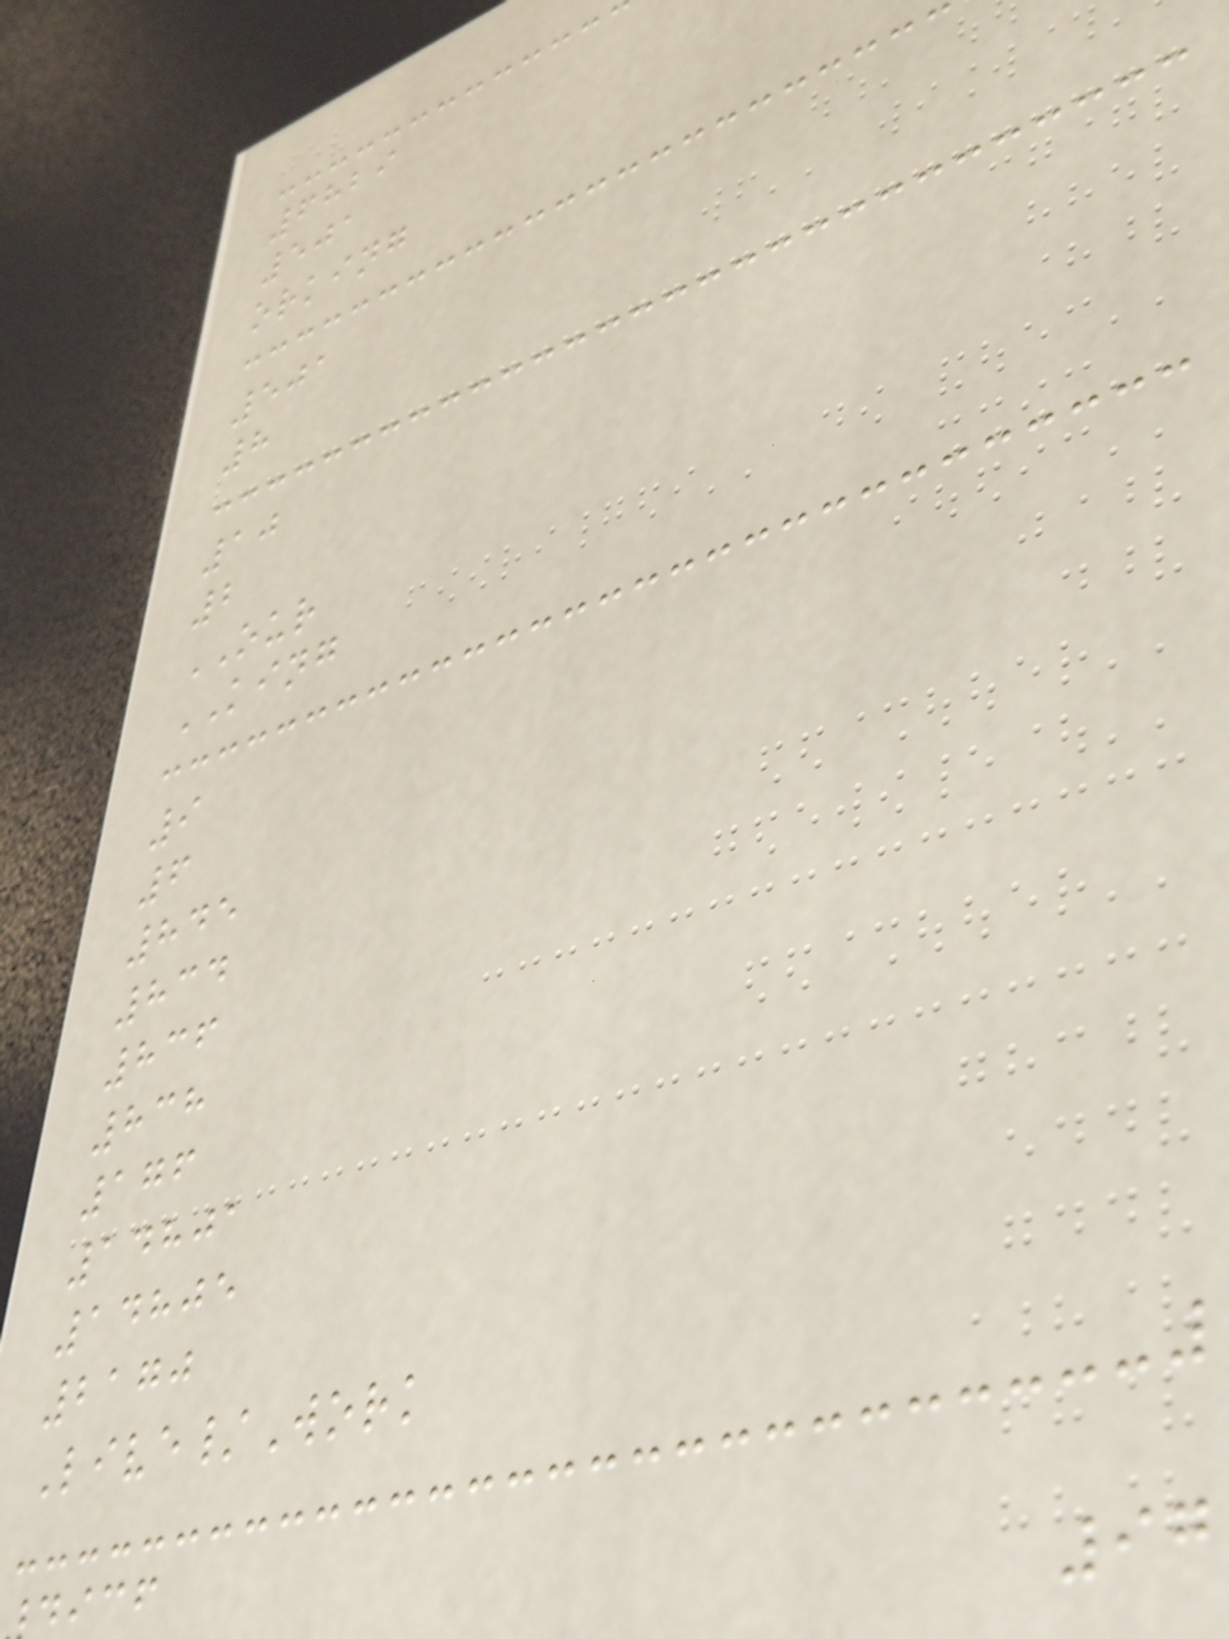6829
501
orking
501
8
10
2
OUR
KING
9
6
845
834
836
838
176
14801
14805
2170
Live/Work
97
